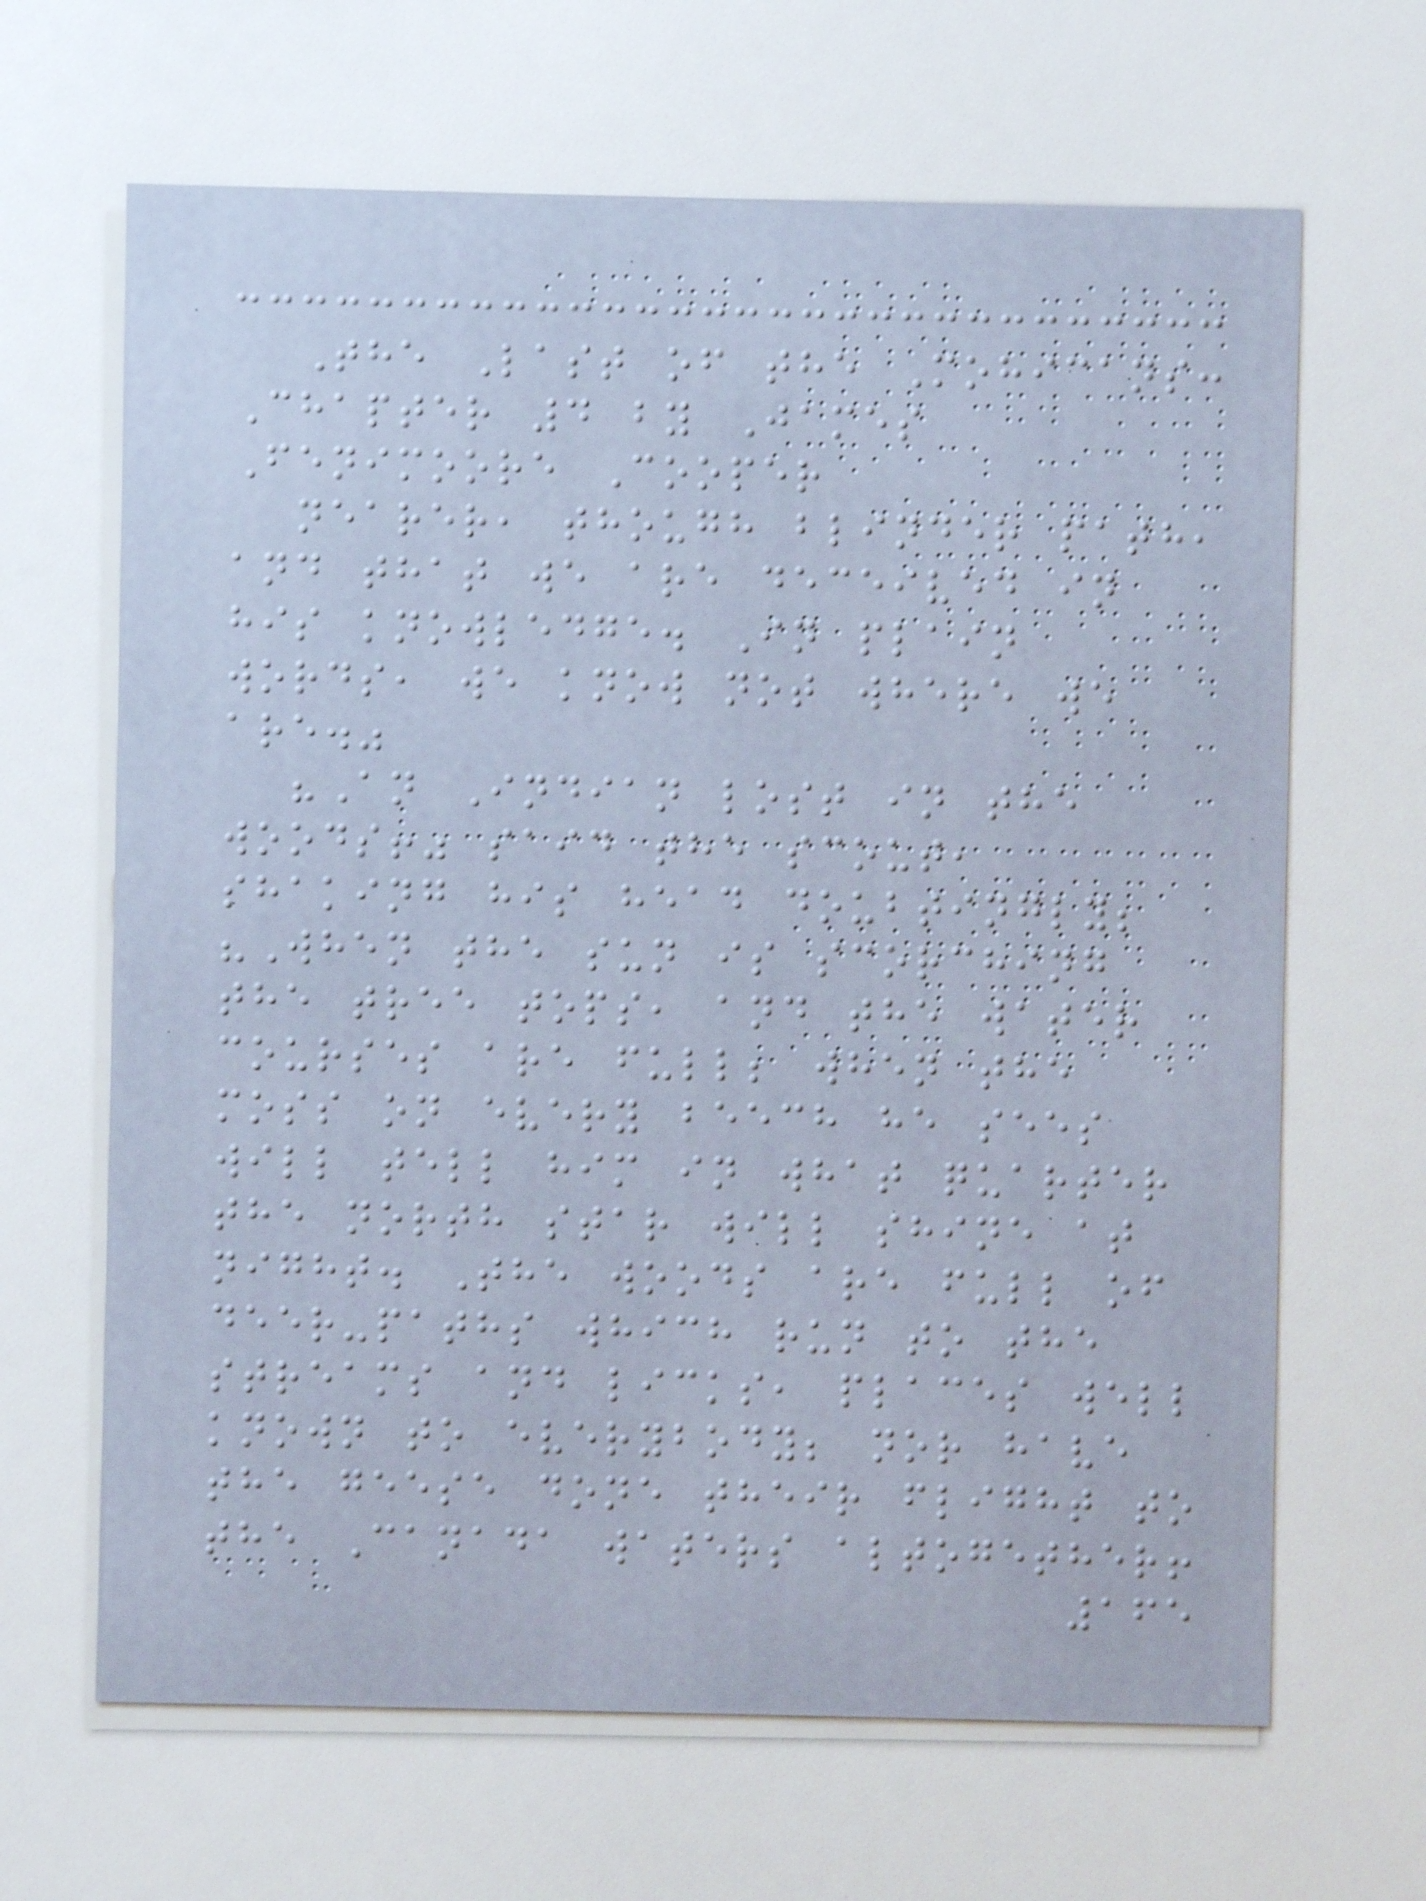The Last of the Mohicans:
Chapter 4 by James
Fenimoore Cooper
nearer, though blinder path,
and that we are deceived in
his knowledge. In plain
words, we know not where we
are."
"An Indian lost in the
woods!" said the scout,
shaking his head doubtingly;
"When the sun is scorching
the tree tops, and the water
courses are full; when the
moss on every beech he sees
will tell him in what quarter
the north star will shine at
night. The woods are full of
deer-paths which run to the
streams and licks, places well
known to everybody; nor have
the geese done their flight to
the Canada waters altogether!
165
